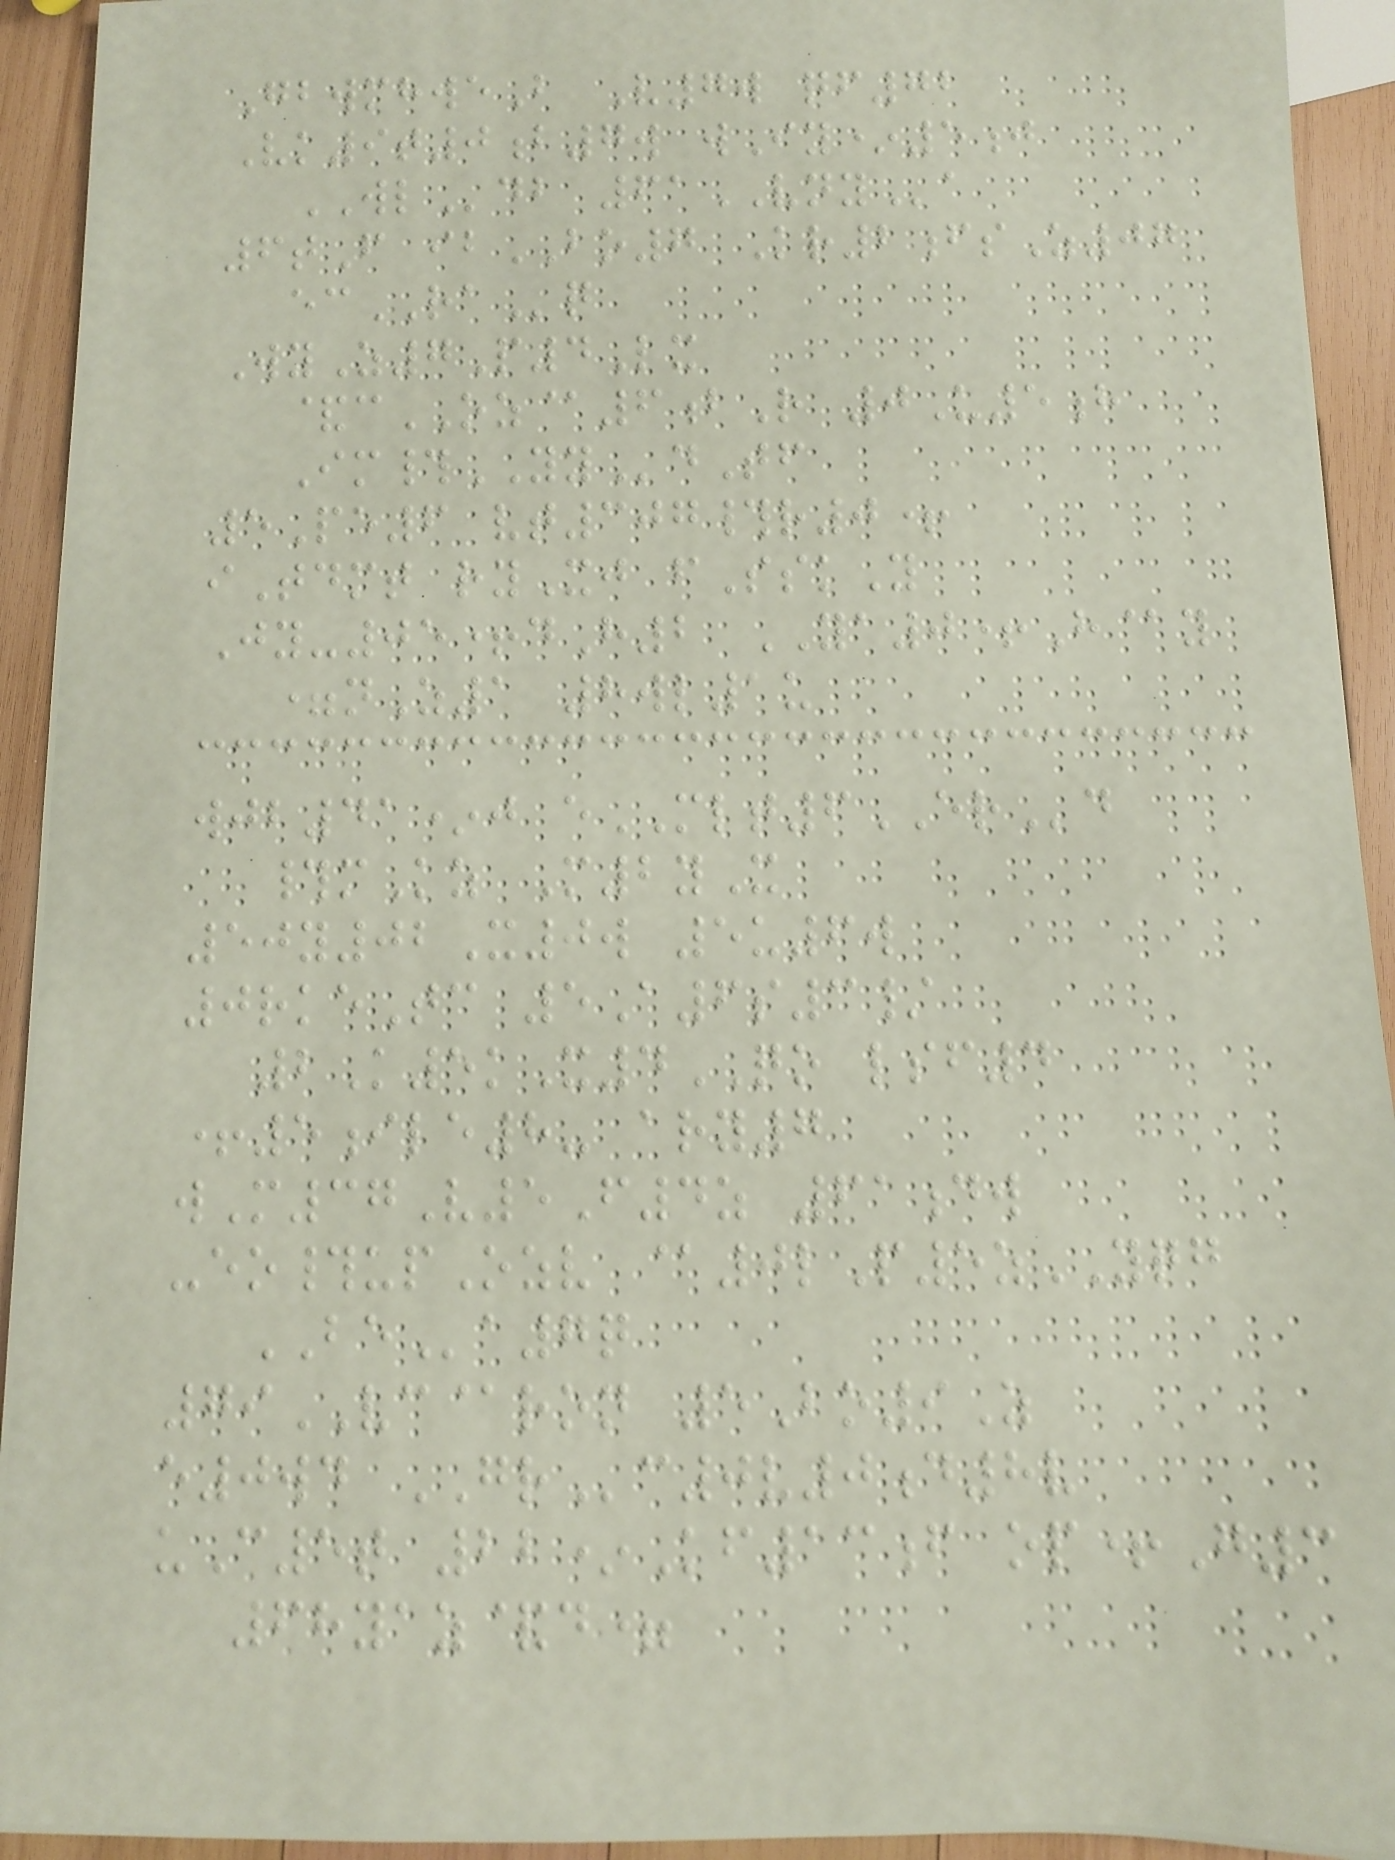GbwmhweB V7w qf72
Vk9t0b7w wIy*5j
WLdb 61VNYa
6tF ibBO7 Kr2fsZ07
ecRAq
WyZ7P4Lx
&cOZ@6bR 0U5h
Im#YYdTf
5Pe6 vt307#r0+
iTdmt ryXj fSskY
Jy-05+dH2 YA0+H@y
=nZ1 8wl1u
wjb41*j eMLT6ERd
#mKz M2yX
50y02X0w 5u6w
0rkeTc 5A6s3/
2K5kX4QO lsf4
+5ile8- ary7
wM37V5F4z 61dw
-eo#upOzv @0lP5zYQG
BEa7q
79VC@ron 5Bo9Z
e0wd GRc0v0d8v
uC5t 22*Kf13f op+G3
68yaz&d=
